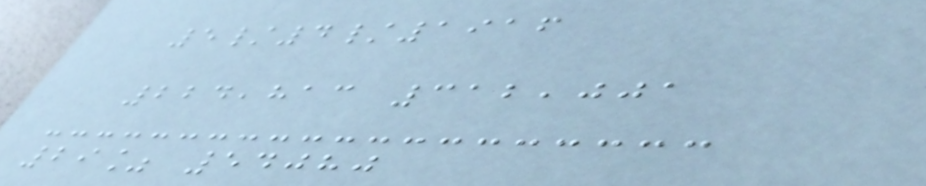5/4/1916
224,813 312,001
29% 54080
